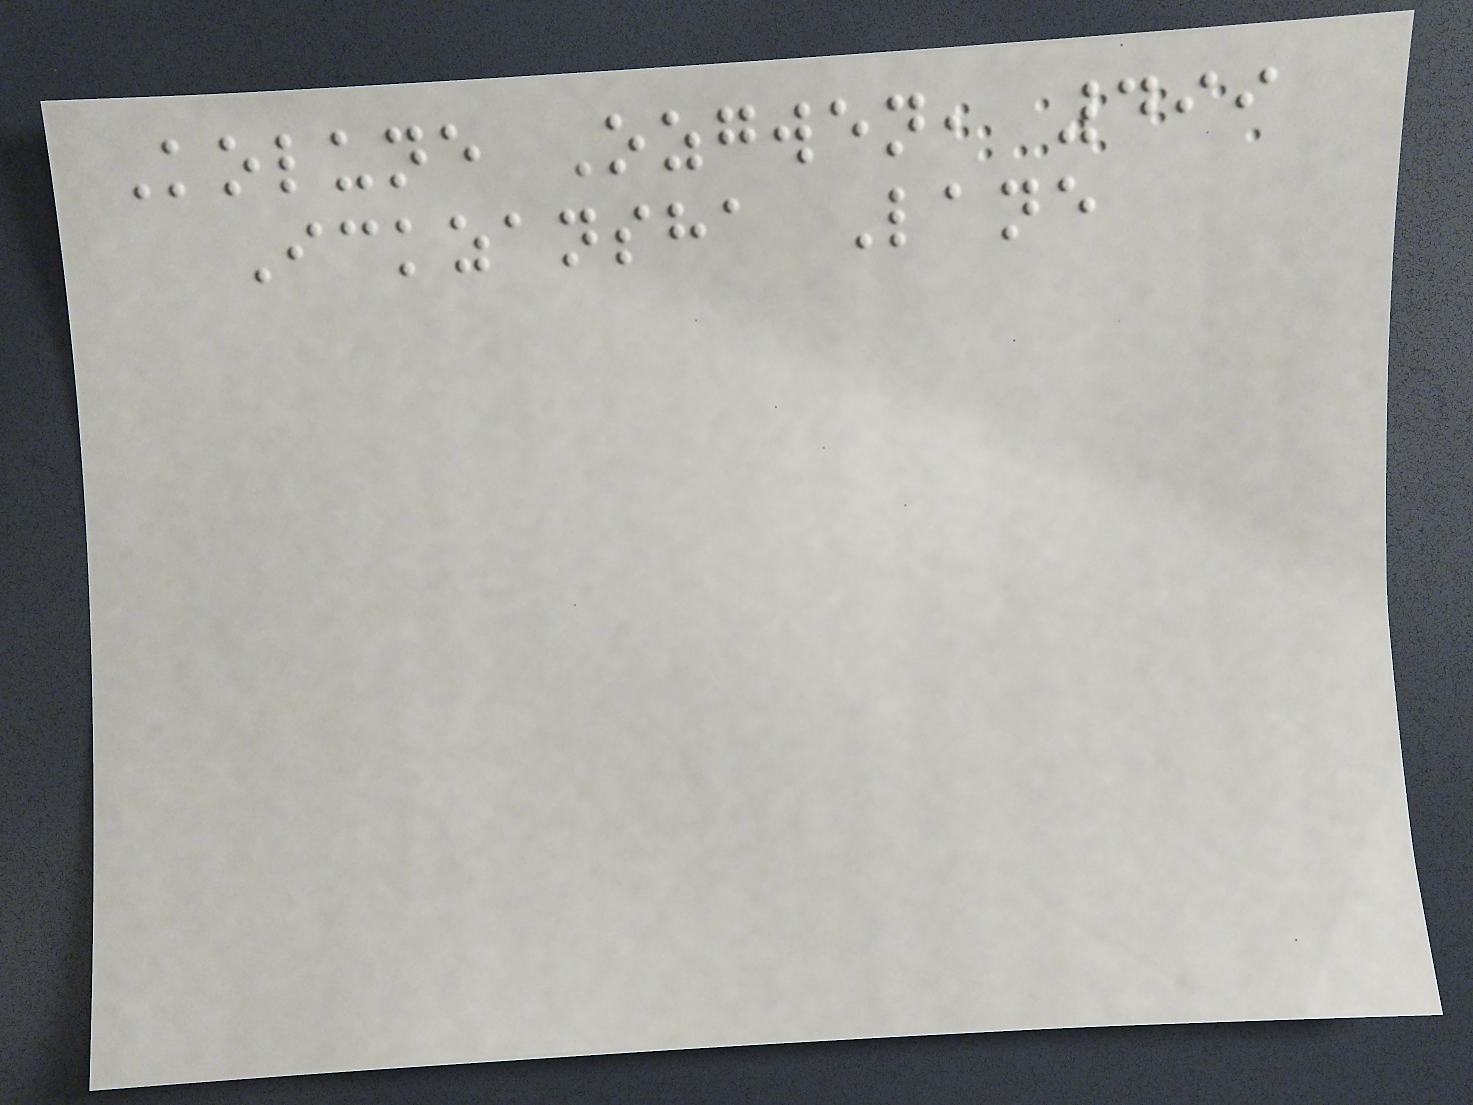Kolune Ozgwen, 499
Ickzansha Lane
